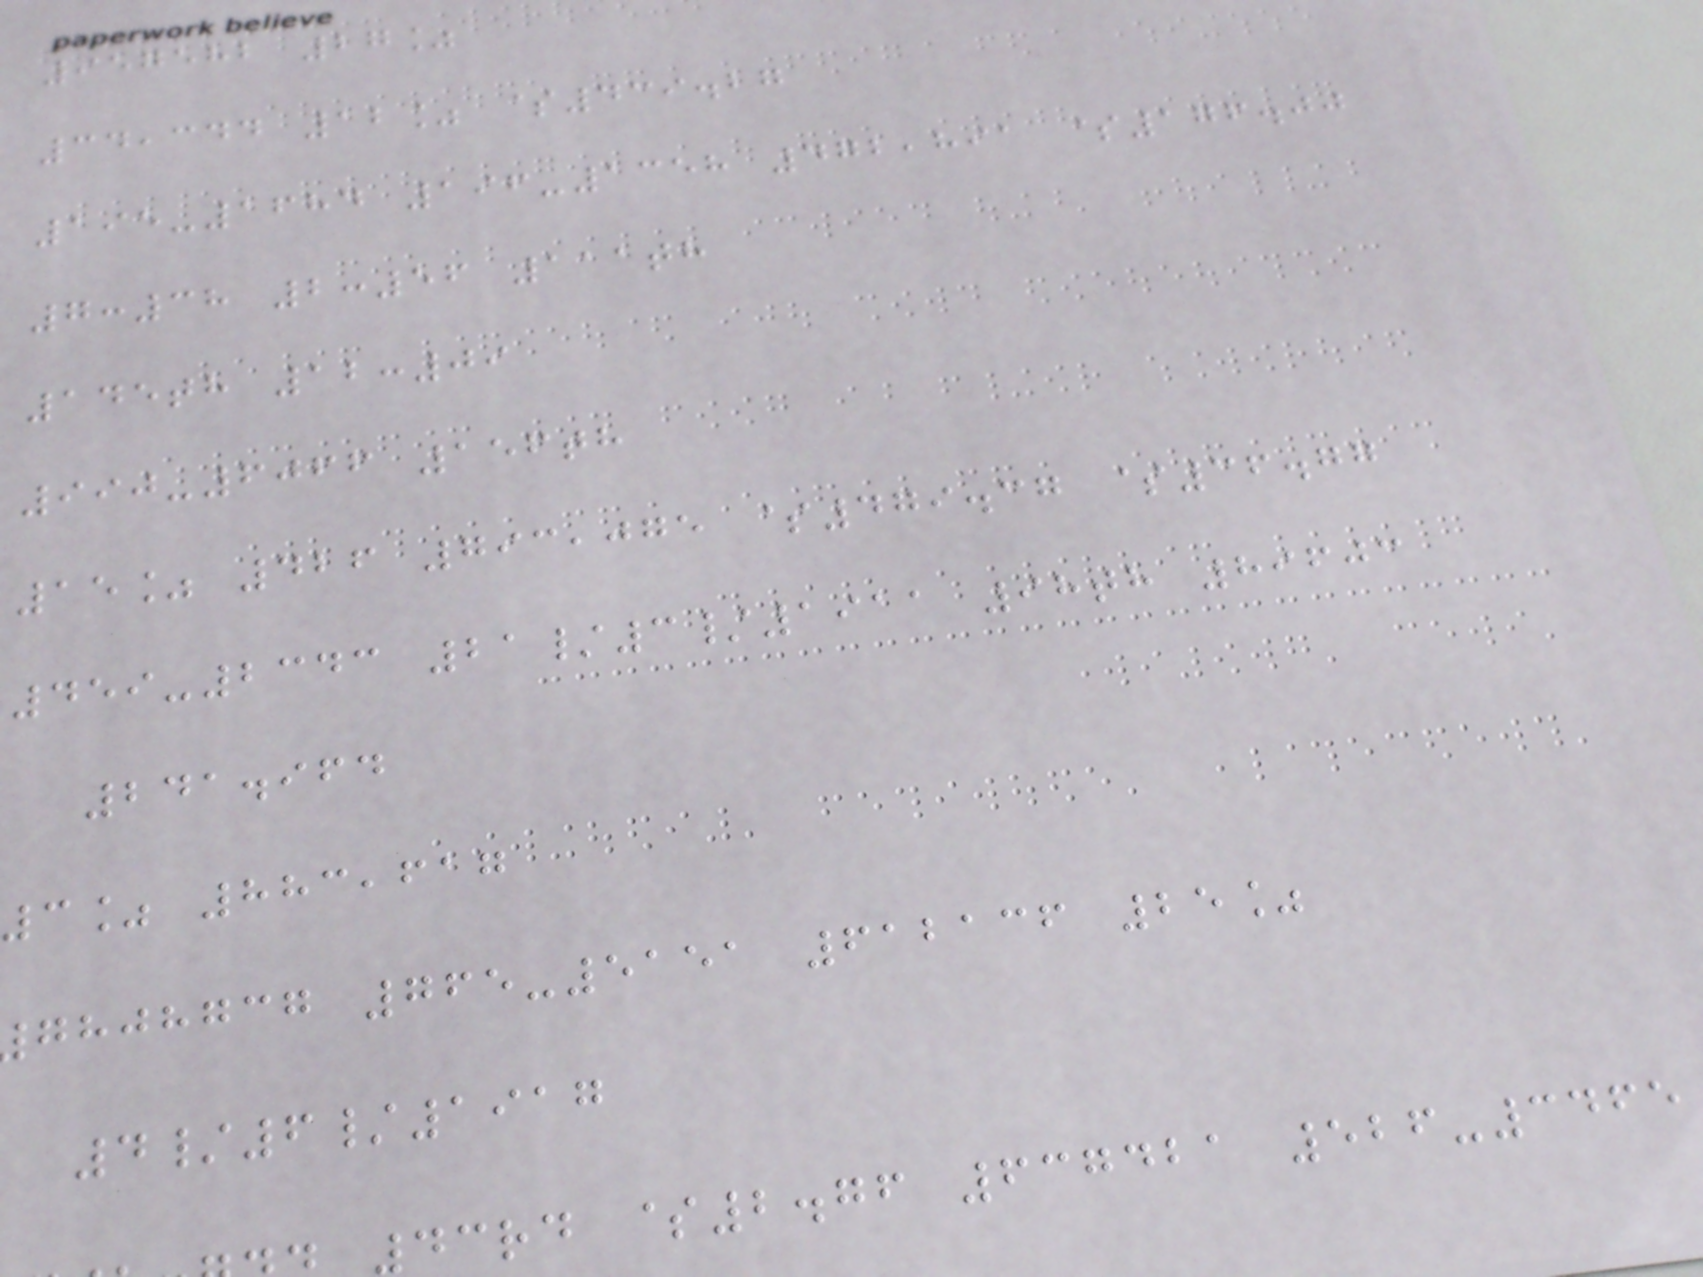957582 27%
34,344 12% $439.27
195-1684 196-1358 472,891 $176.00
7:38 2:56 111th
145th 12:09
990-6066 156th
15% 426 793,075 $479.37 $36.77
459-2343 21/3/1911 98th 89603
241.964
3% 883,617
ghjhgcg 765-5151 612136 25%
4/6/1917
dcrd $2.76 637421 526-3465
